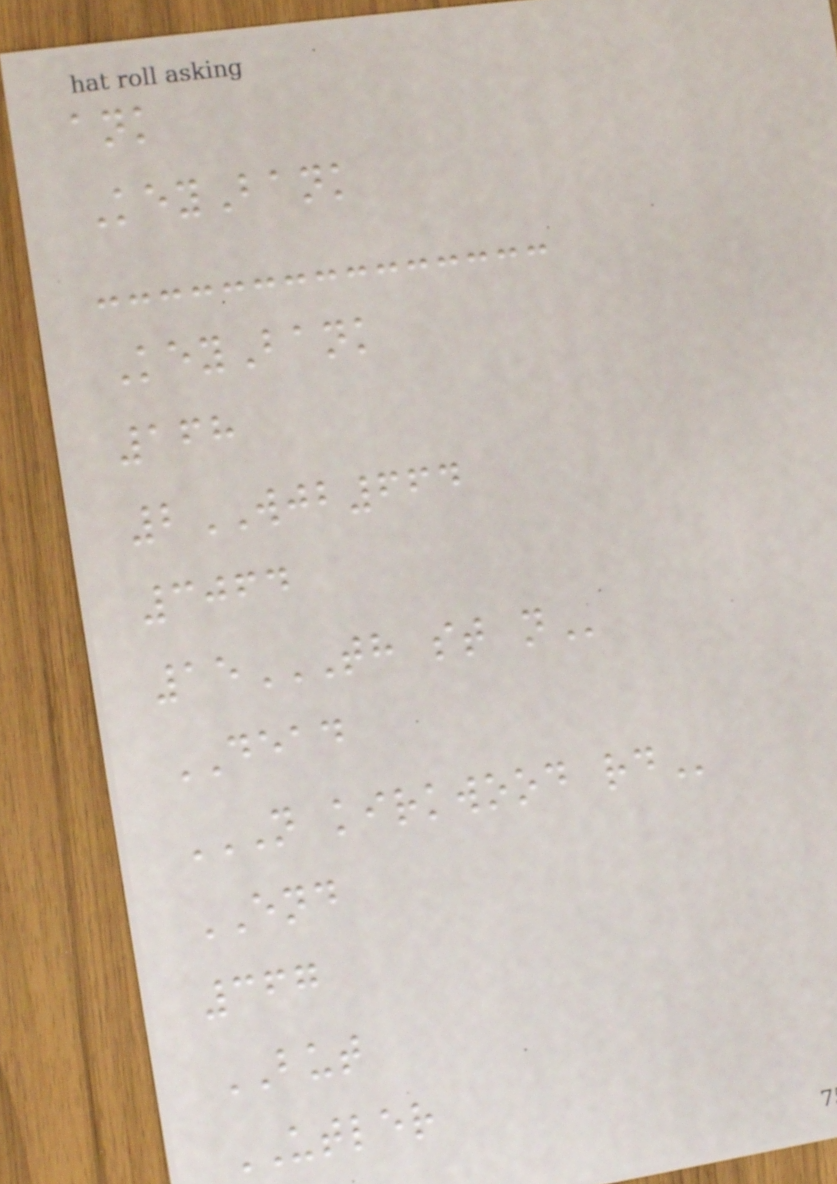ank
KeyBank
KeyBank
168
2WJB664
3064
15TH ST N
DEAD
N KIRKWOOD RD
END
367
BUT
UTLER
